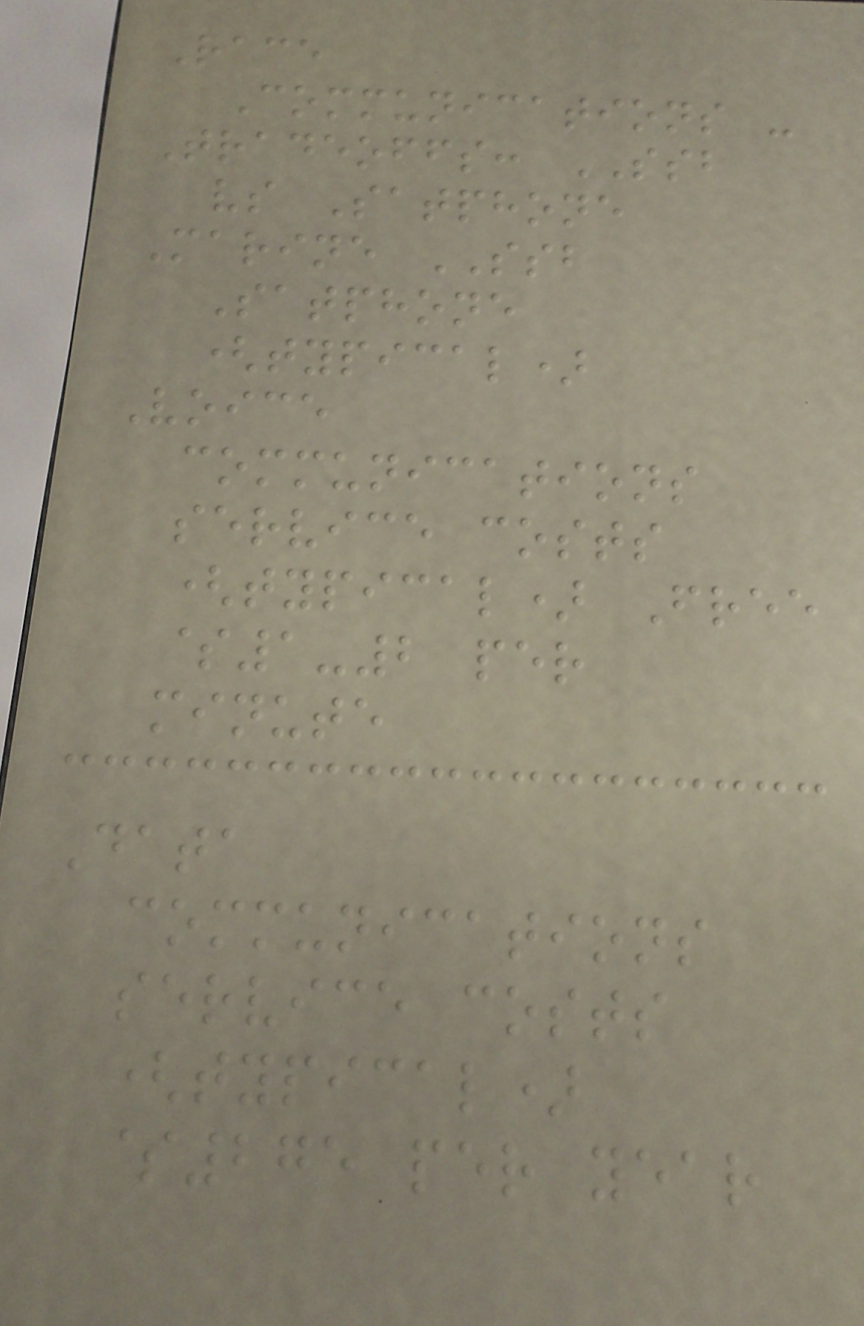Race
Communications -
Tradeoffs: SSB
vs Satphone
Marine SSB
Satphone
(typical)
Voice
communications
service costs
(typical) Free
$1-2 per
minute
Data
communications
service costs
(typical)
$275 per year
